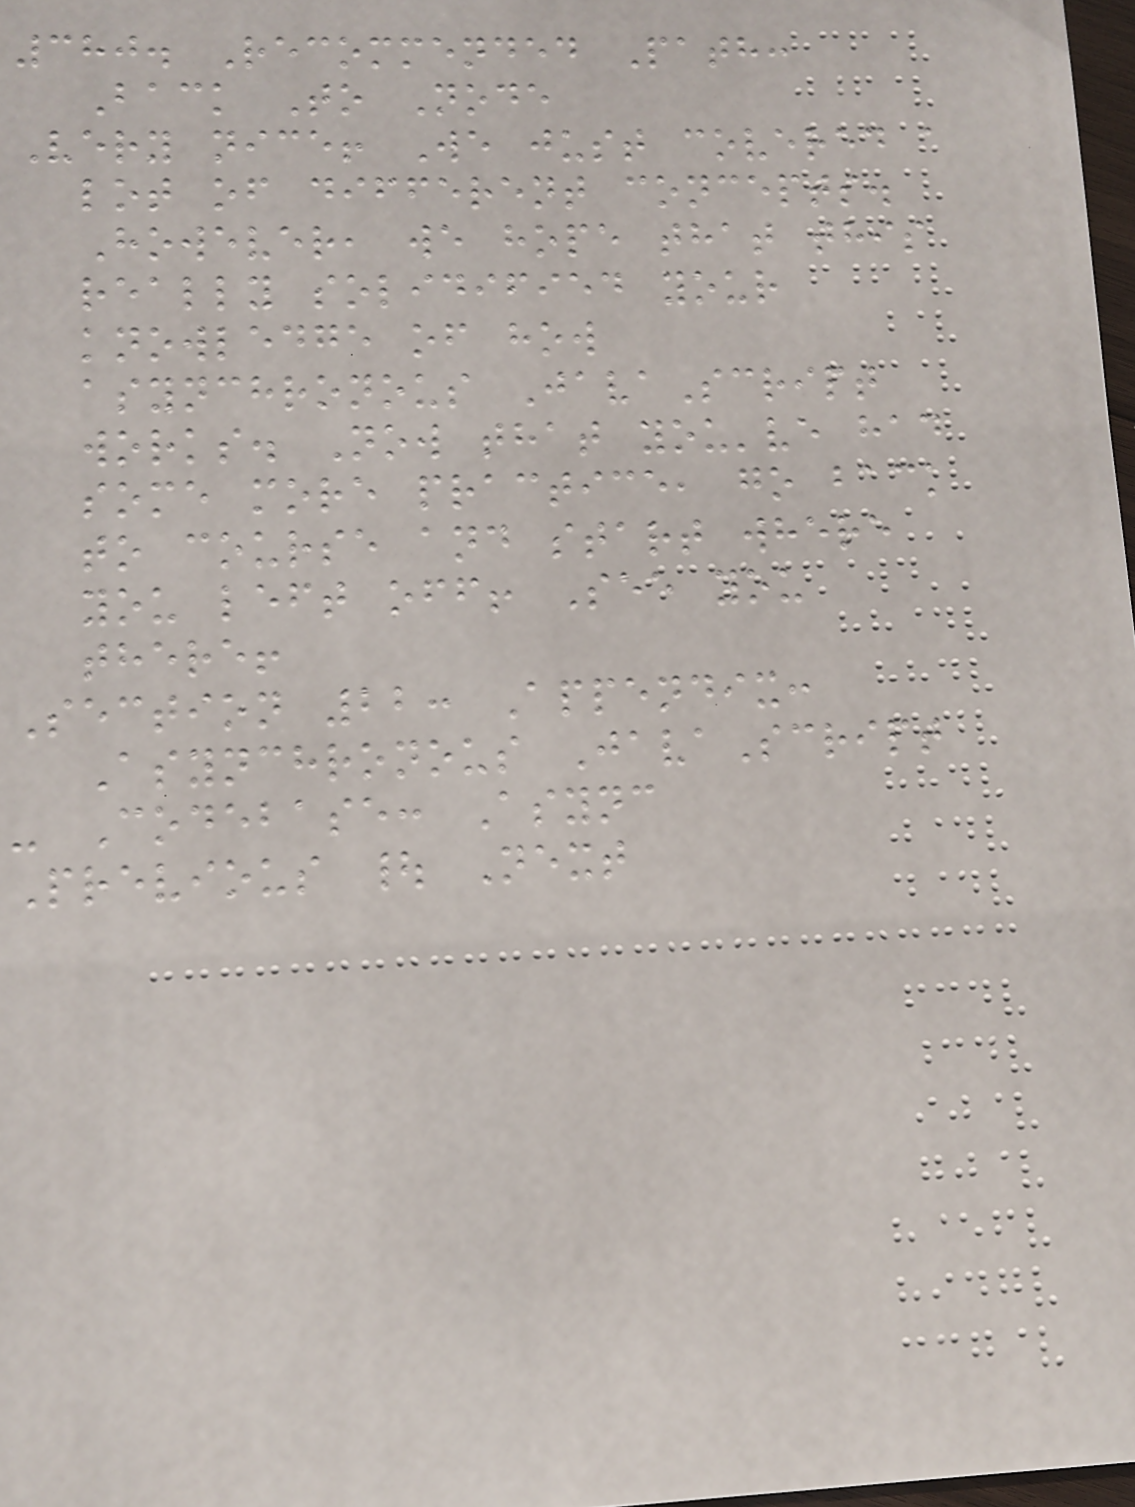380. Recommended Path:
Back To Node
Very nice! We just covered a
lot of different concepts.
However, we hope that this
really solidified your
knowledge of how
asynchronous JavaScript
works. Now that you've had
some more practice, go back
to course and start where
you left off! See you
there!
Section 22: Appendix:
Asynchronous JavaScript
- Codebase: Async
Previous | Next
